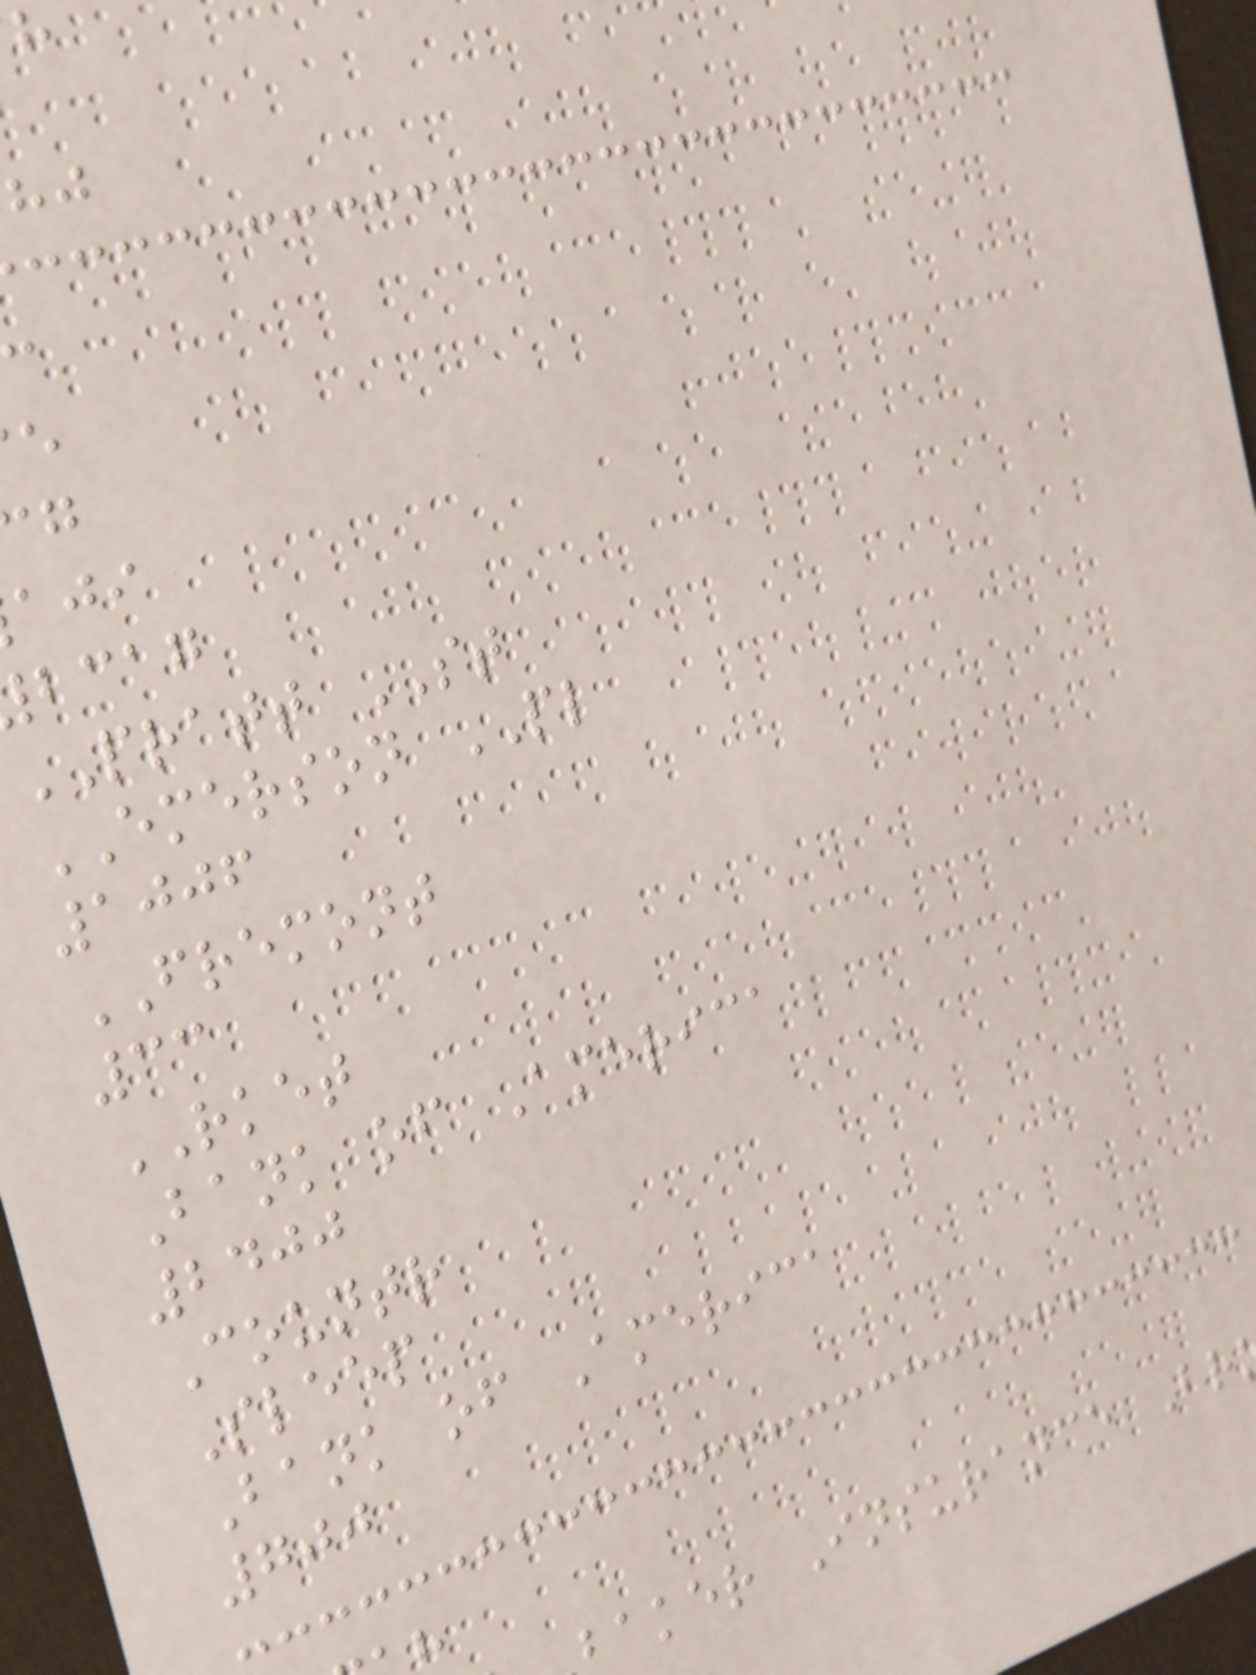bcag
PRATT ST
EMERSON PL
1006
FREMONT
33
RKET
Bank of America
2400
Countr
Sleep
Bank of America
700
aker Insurance Br
